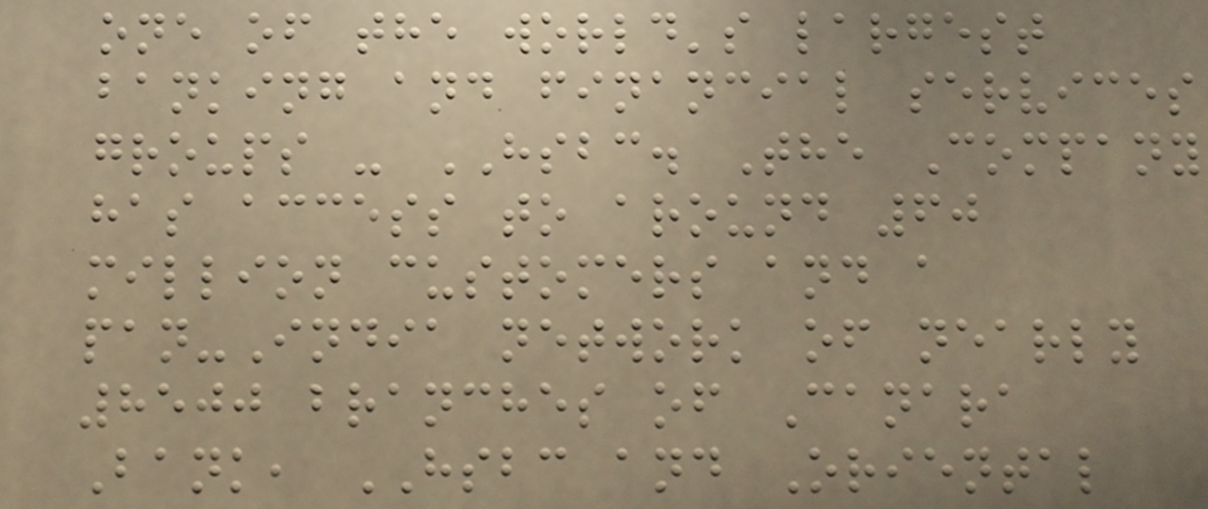one of the world's largest
banking and financial services
groups - HSBC. The Company
has access to around 60
million customers and a
pan-India network of nearly
8500 branches of Canara
Bank, HSBC and Oriental
